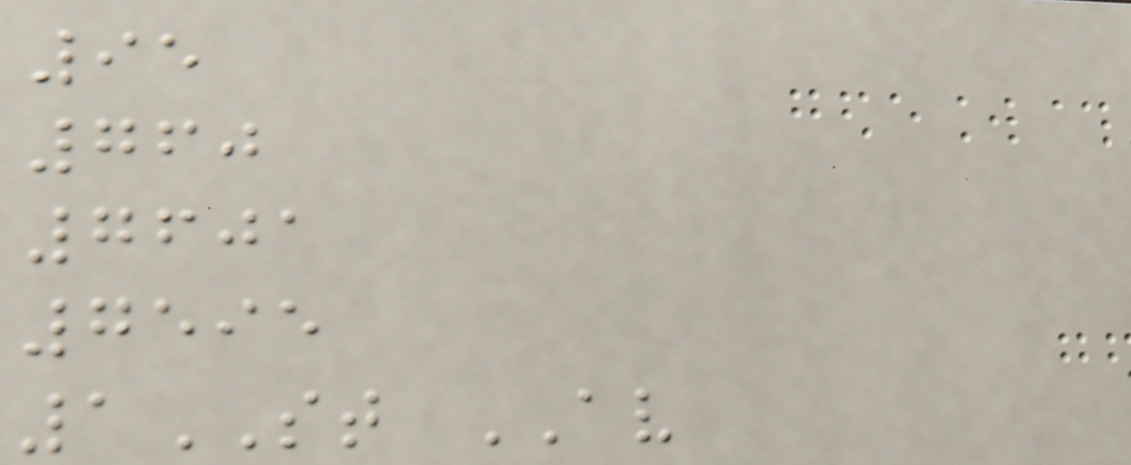95
760
7601
7595
1ST AV
